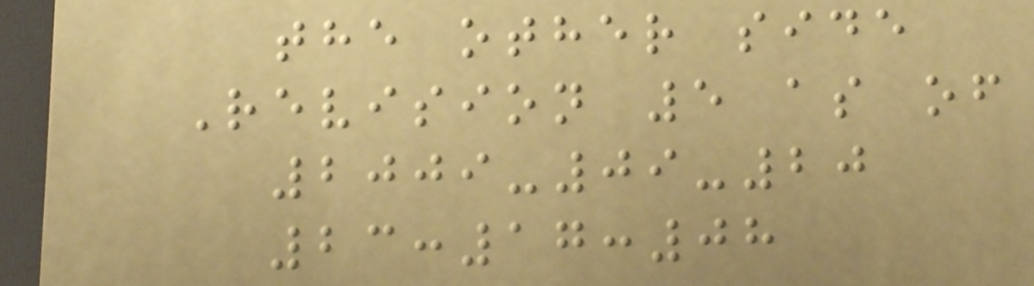the other side
Revision 5 as of
2009-09-20
23:17:08
